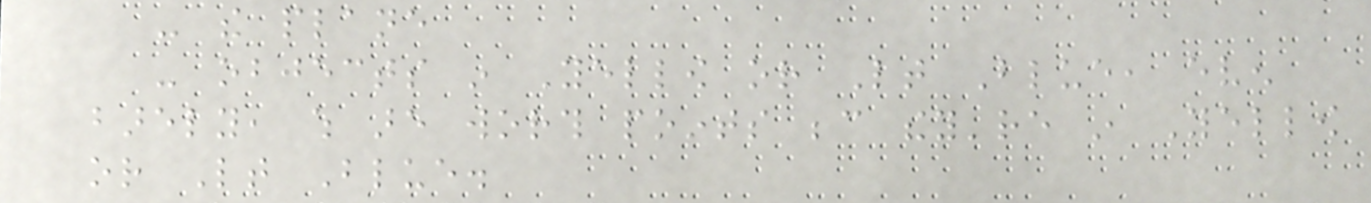- the plane
- objects in Yellow or Lt Blue, even
barely, which are worth points because they're in Yellow
or Lt Blue.
